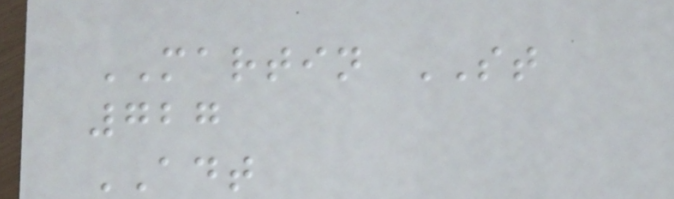MARTIN ST
727
ADT
